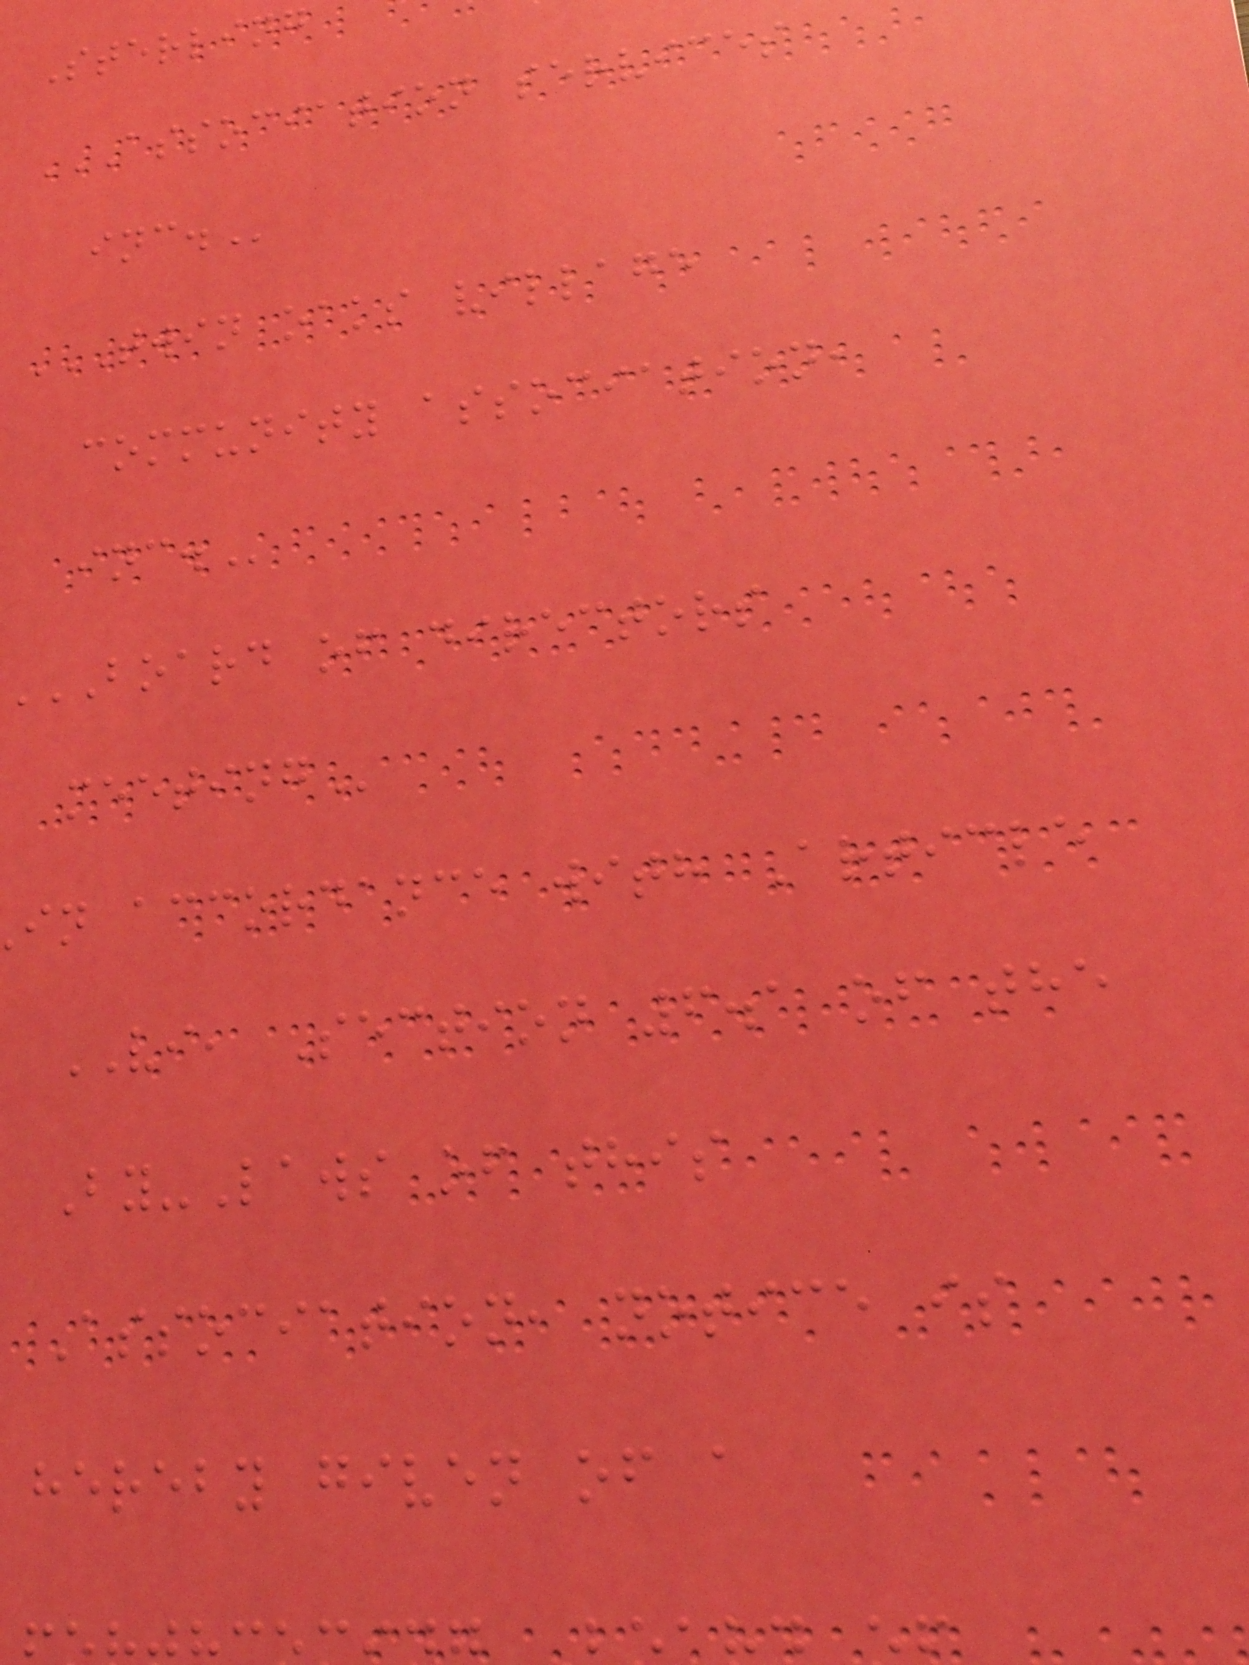Sterling
ASSOCIATION SERVICES
TWIN OAKS VILLAGE
community association,
BOARD OF DIRECTORS
in accordance with Article
VI, Section 6.1 of the
By-Laws of this
Association, notice is
hereby given of a
